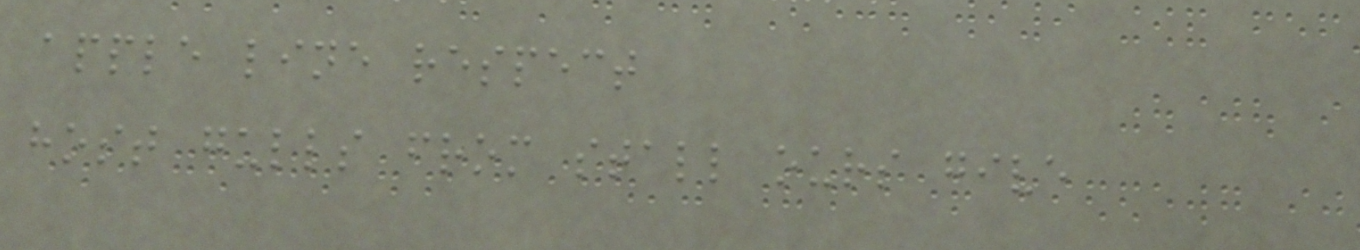apple line respect
host gulls from stall ours give
